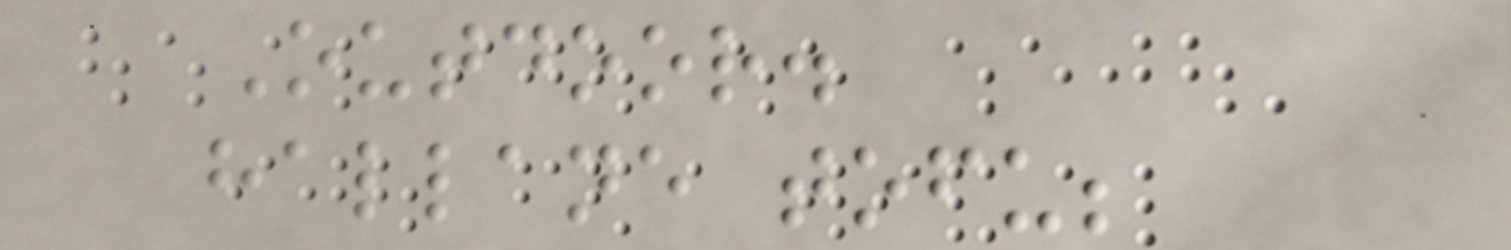Outdoor.
hallane tofu;
